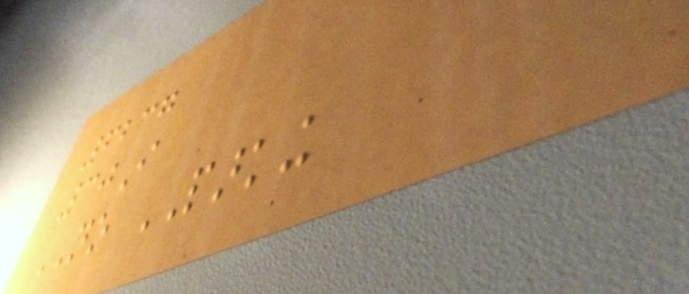6237
30I
NO PARKING
